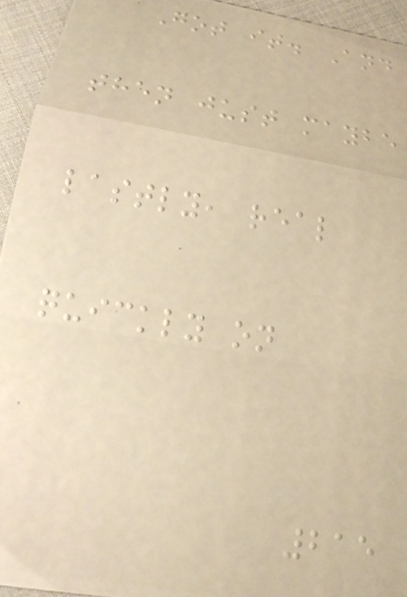Got it. And
then just maybe
lastly, real
quickly on
215
